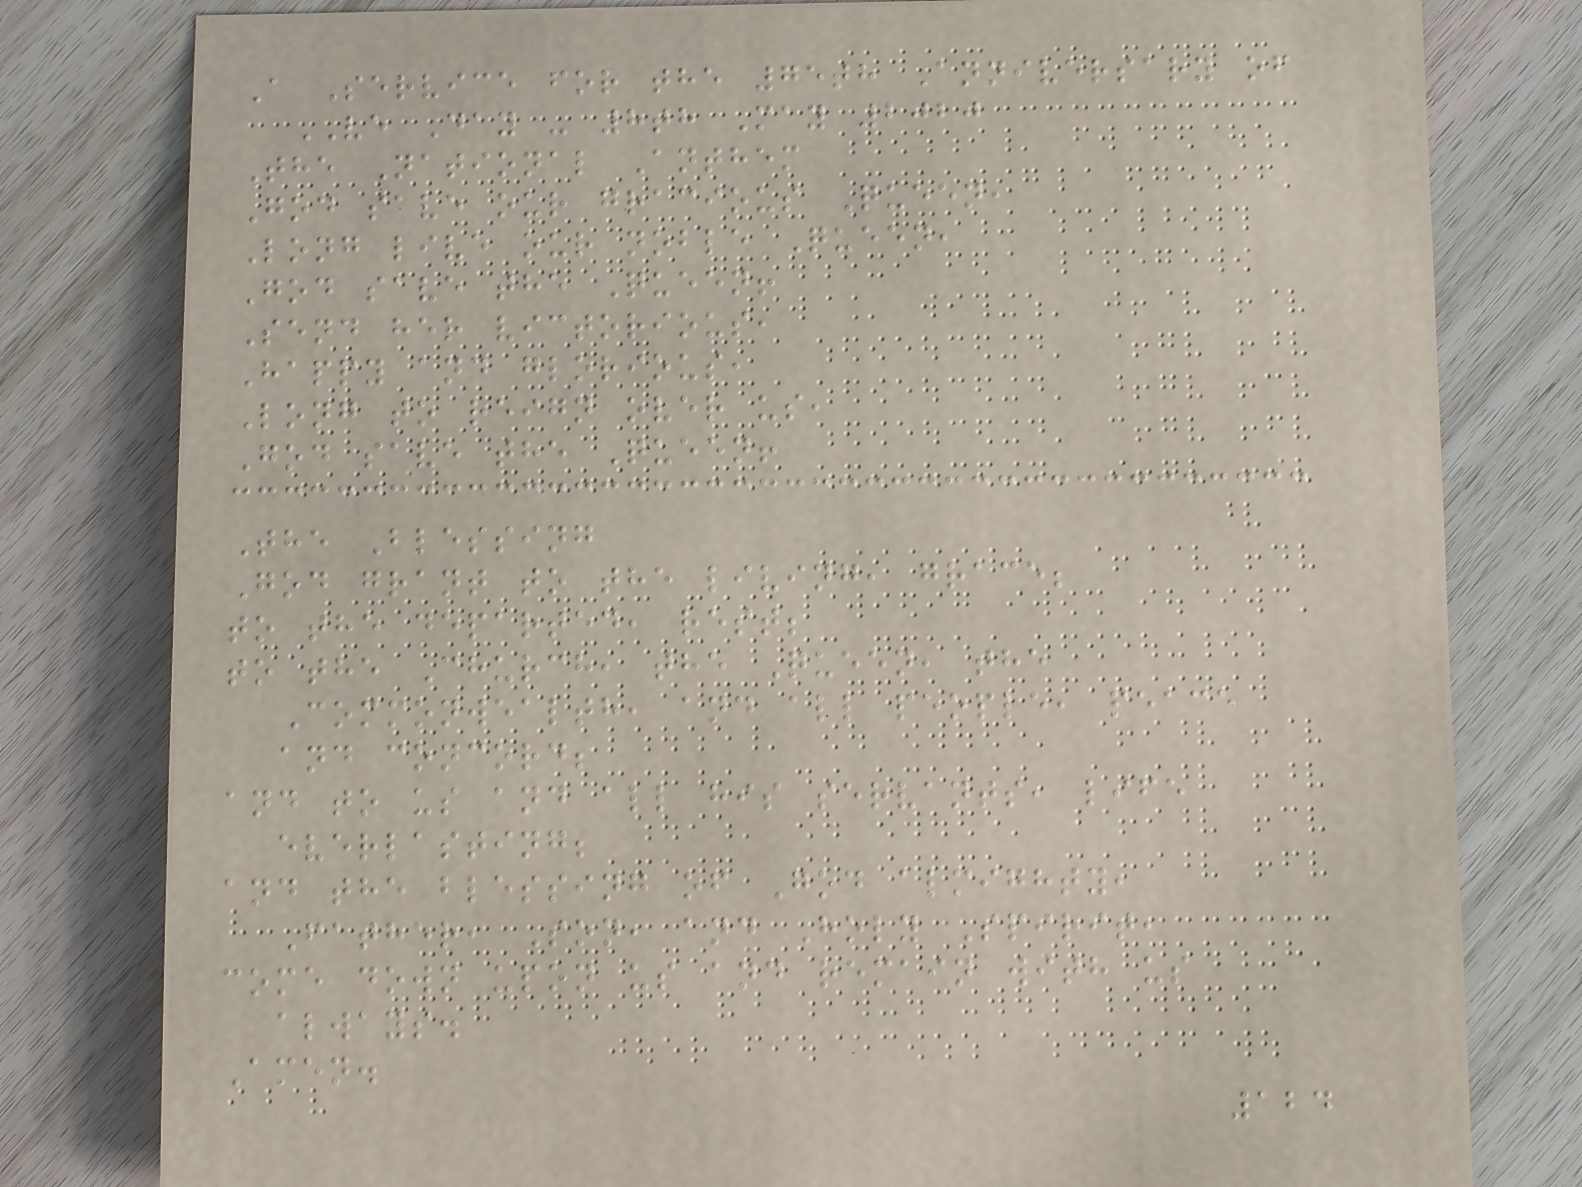A Service for the 75th Anniversary of
VE Day - 8th May 2020
The National Anthem
God save our gracious Queen,
Long live our noble Queen,
God save the Queen!
Send her victorious,
Happy and glorious,
Long to reign over us,
God save the Queen!
The Blessing
God grant to the living, grace;
to the departed, rest;
to the Church, the Queen, the
Commonwealth, and all people, peace
and concord;
and to us and all his servants, life
everlasting;
and the blessing of God almighty,
Father, Son, and Holy Spirit,
come down upon us and remain with us
always.
Amen.
124
